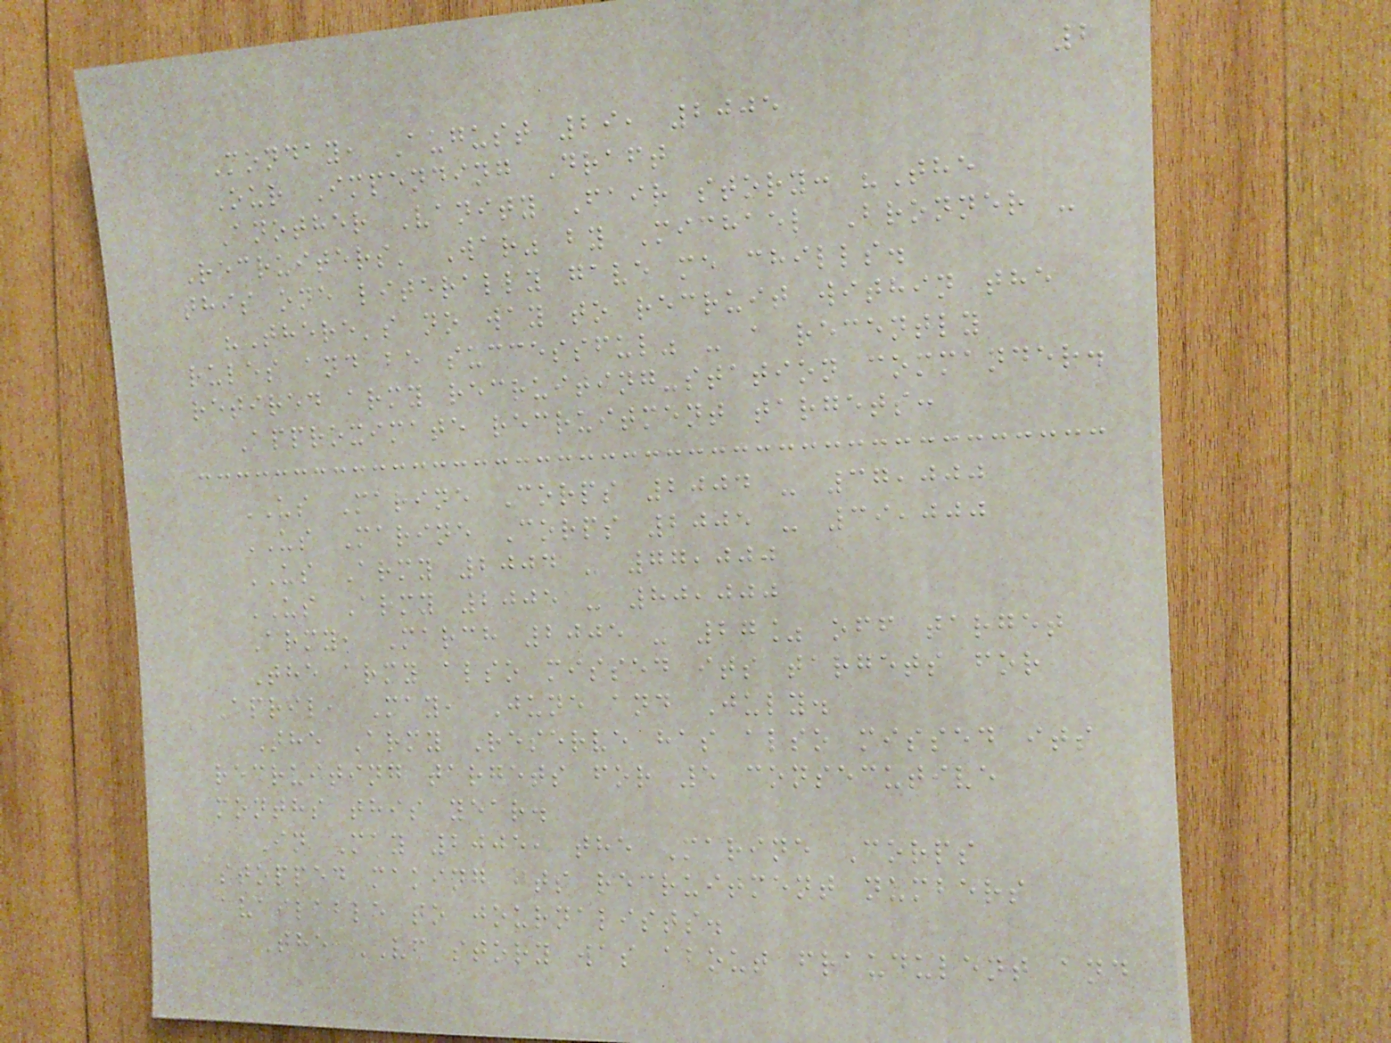2
Monday, August 29, 2005
Our Impending Draft
Another Vanity Fair story: "The
Recruiters' War" by Michael Bronner -
this one literally gave me chills.
"There's no way to recruit within the
rules and be successful" - a recently
retired army recruiting-station commander.
Approximate recruitment targets:
US Marine Corps 2004 - 37,000
US Marine Corps 2005 - 39,000
US Army 2004 - 77,000
US Army 2005 - 80,000
Army, March 2005 - 27% off target
The army also missed its targets for
April, May, June and July.
The Army Reserve has also missed its
recruiting targets for 5 consecutive
months this year.
In May 2005, the Marine Corps
stopped making its recruitment numbers
available to journalists.
The VF story was about fraudulent and
